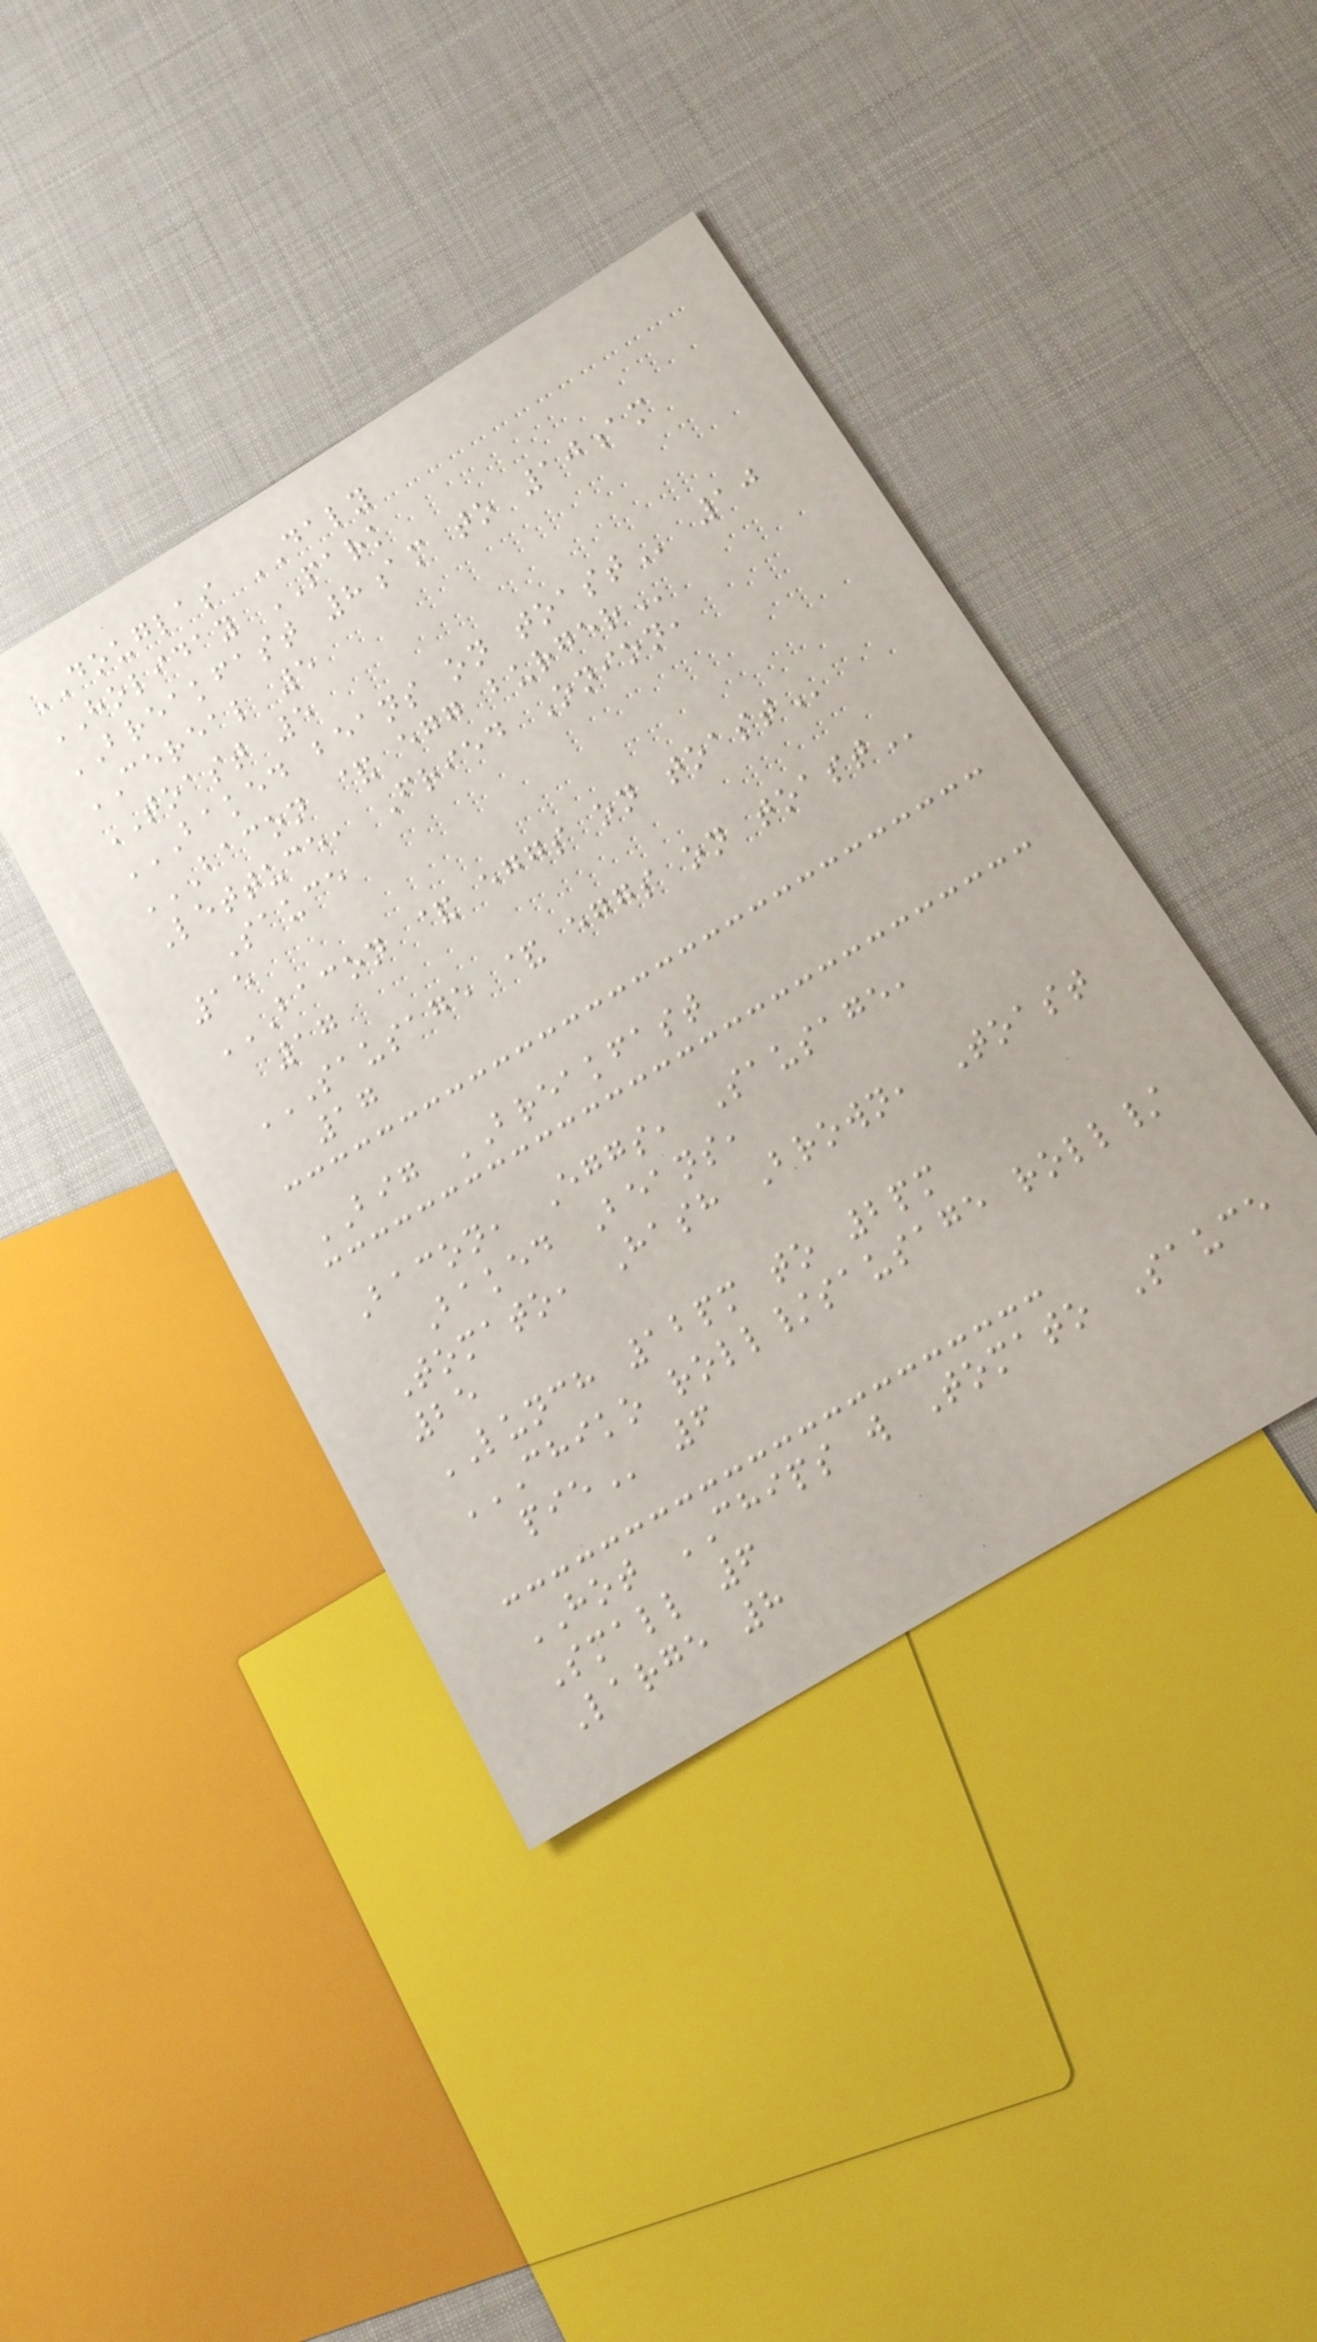DOUGLAS DALY
HOLIDAY PARK
BREAKFAST 8am to 10am
CEREAL 5
TOAST 5
BAKED BEANS ON TOAST 10
BACON & EGG BURGER
Lettuce, Fried Onion,
Sauce
15
BACON & EGGS ON TOAST
17
SAUSAGE & EGGS ON TOAST
17
BIG BREAKFAST
Bacon, Eggs, Sausage,
Baked Beans,
Tomato, Hash Brown, Toast
25
LUNCH 12pm to 2pm
CHIKO ROLL/SAUSAGE ROLL/
PIE 6
HOT CHIPS w Tomato Sauce
Small 6
Large 8
